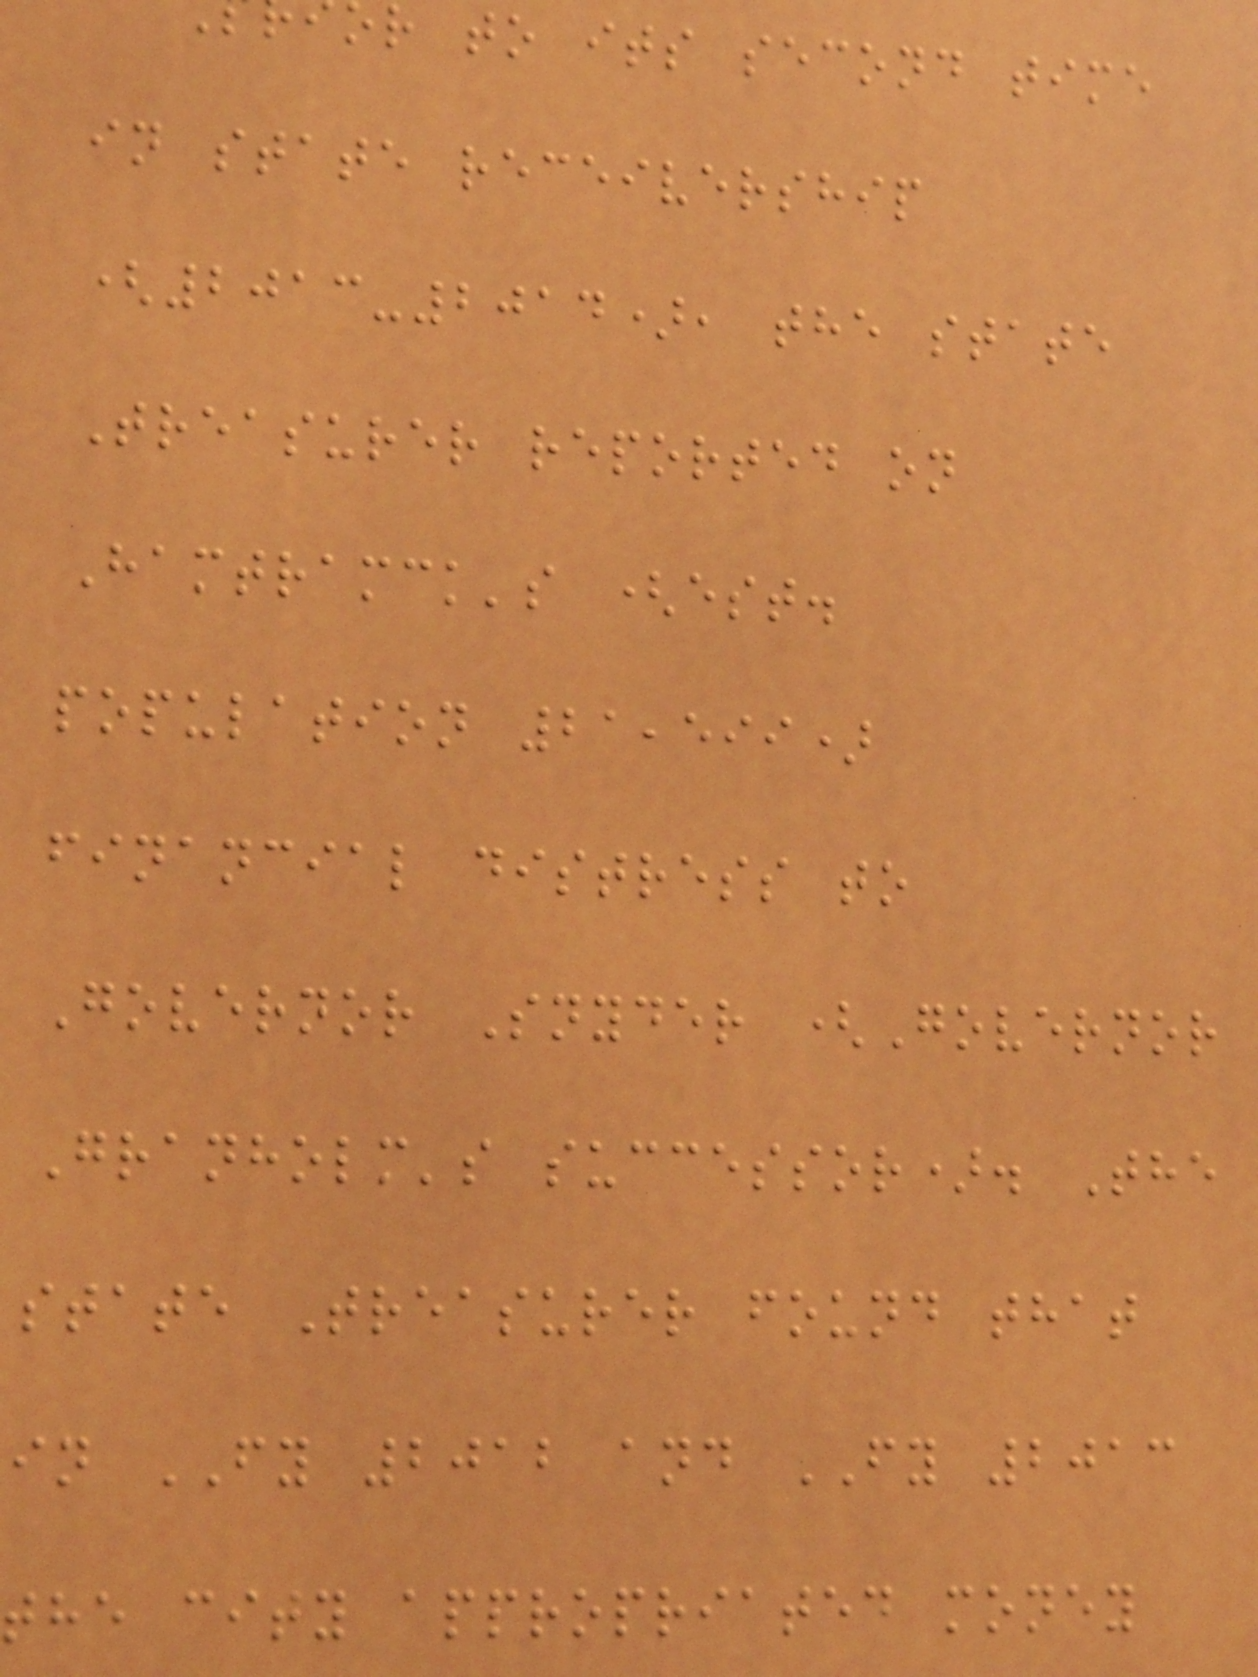r to its second time
in state receivership
(2013-2014), the state
Treasurer reported on
Hamtramck's (est.
population 21,599)
financial distress to
Governor Snyder (Governor
Granholm's successor). The
state Treasurer found that
in FY 2012 and FY 2013
the city appropriated money
